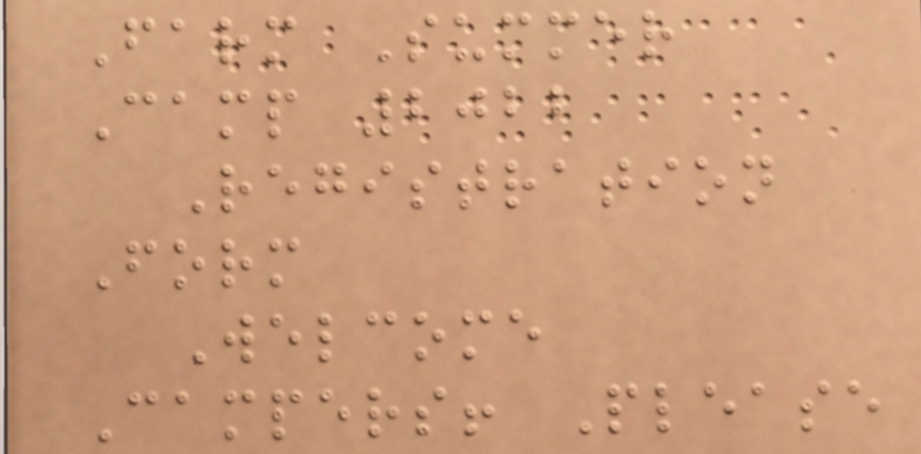Farm Summer
Camp 2022
Registration
Form
Welcome
Campers! Please
